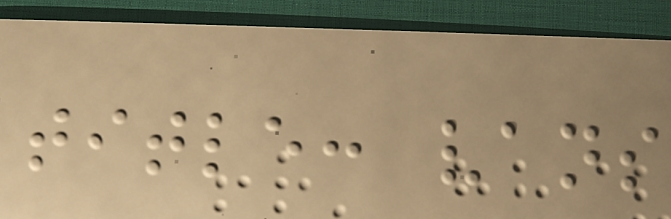title: vans
